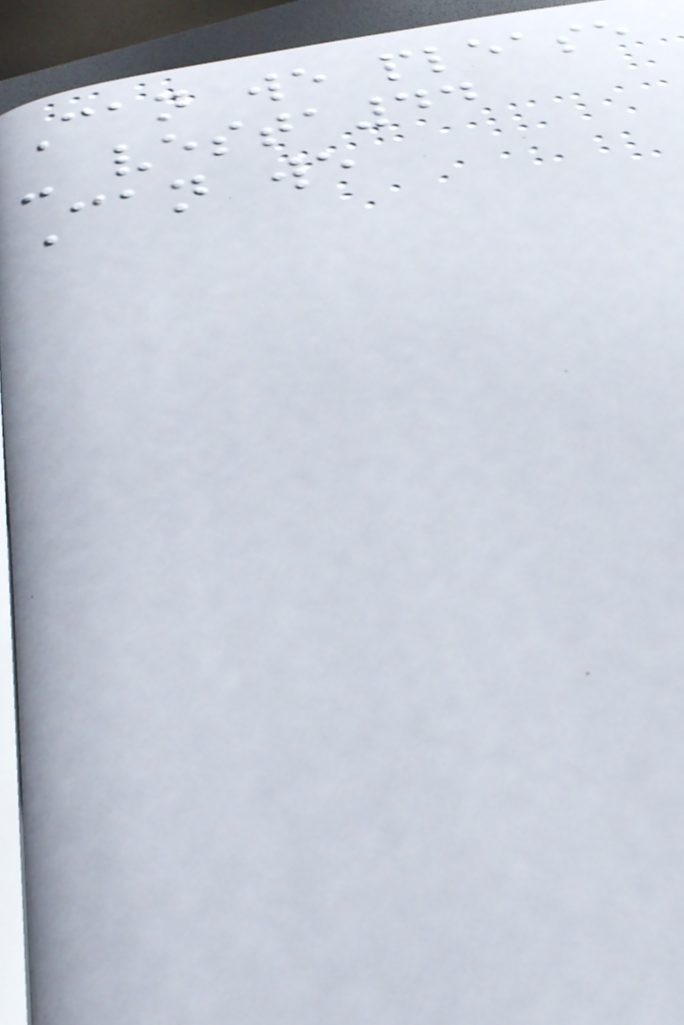Can we please
- vesta44
Can we
